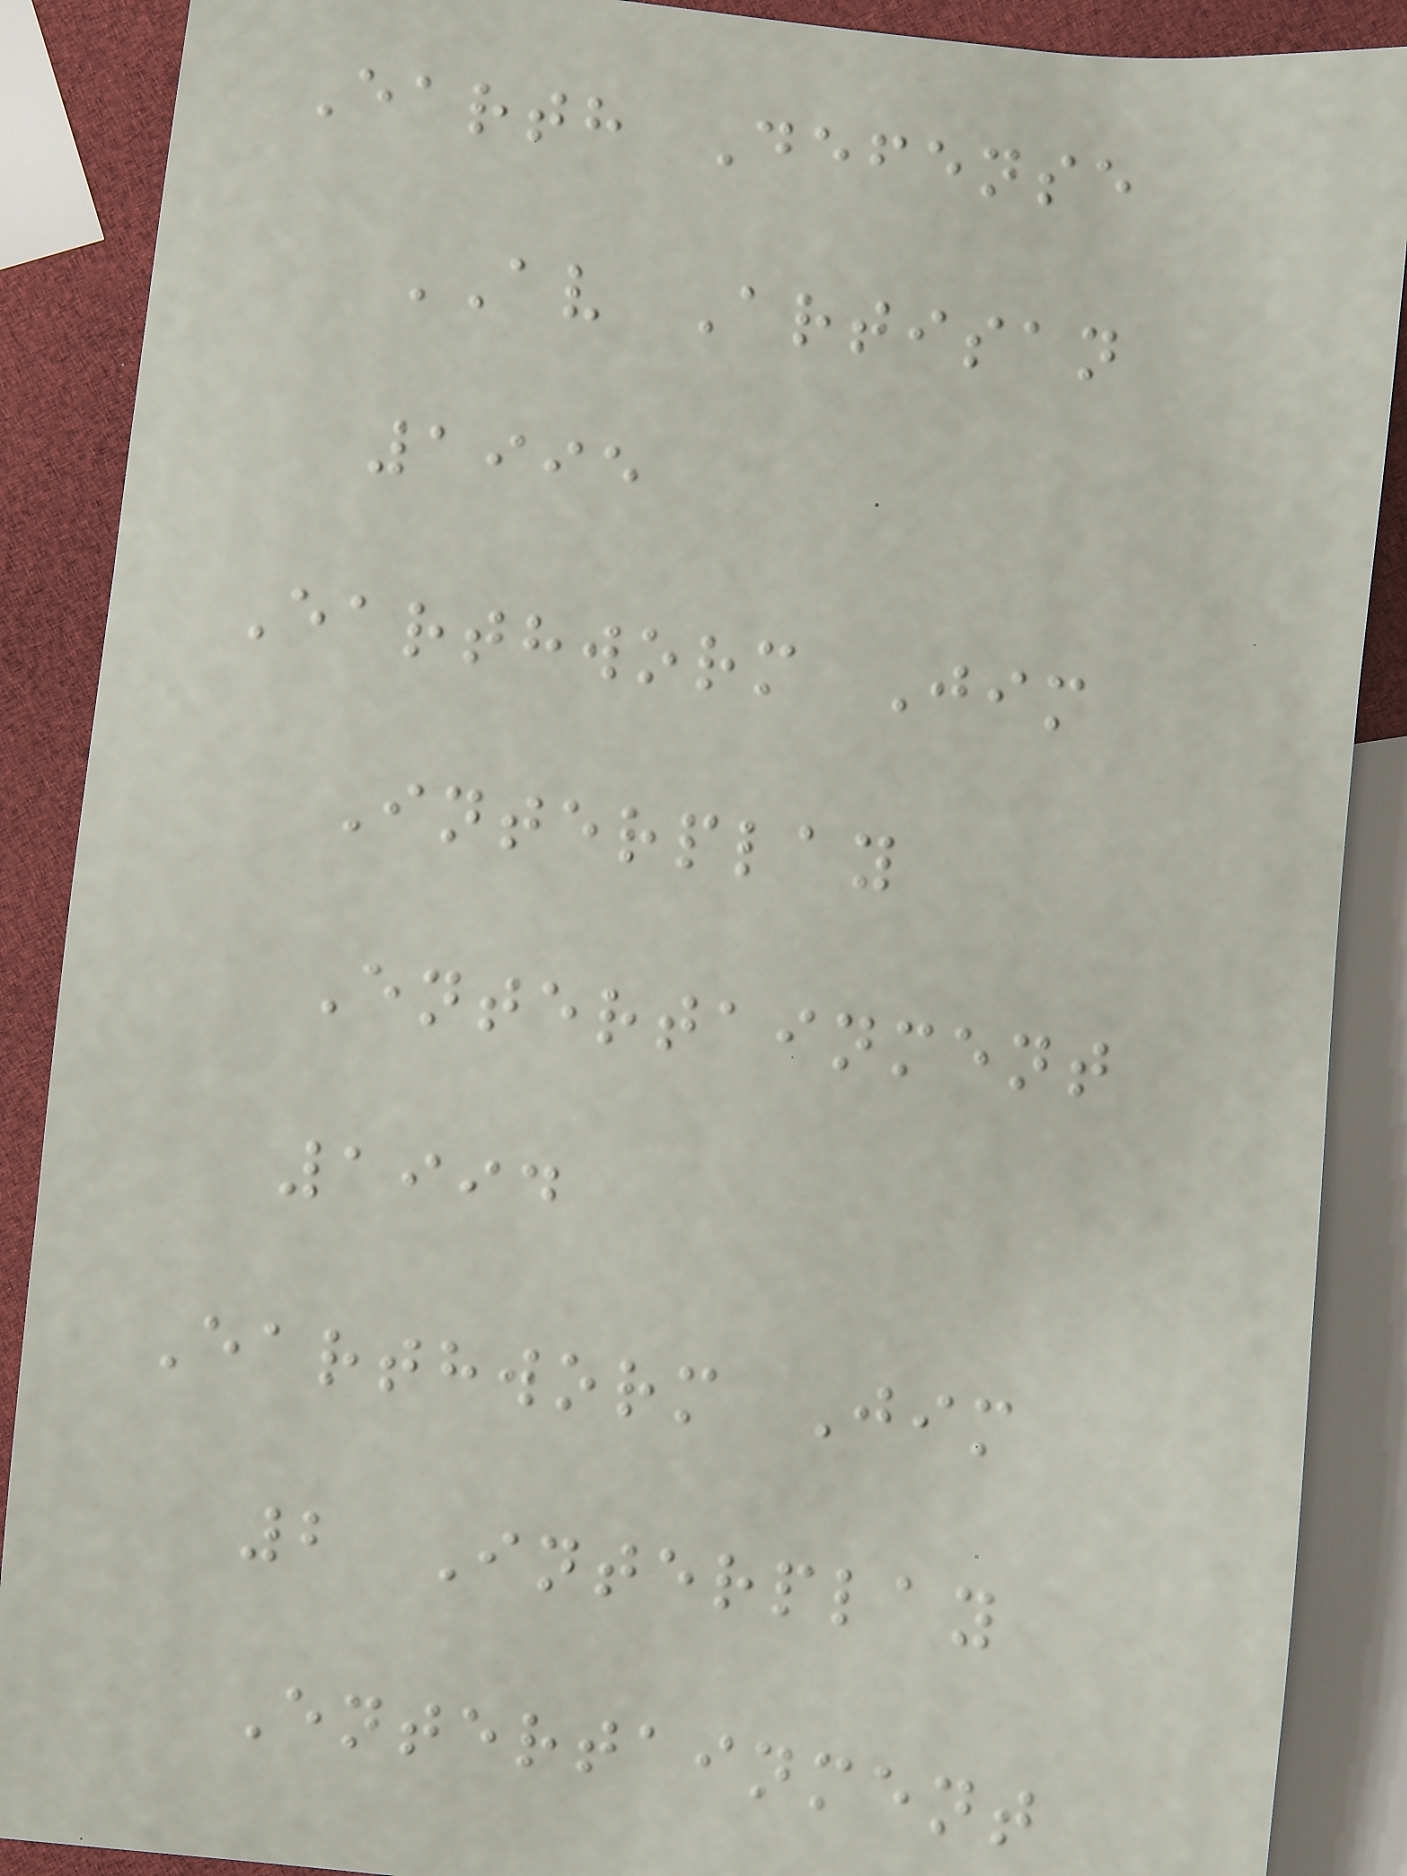Earth Defense
AV Artisan
1995
Earthworm Jim
Interplay
Entertainment
1994
Earthworm Jim
2 Interplay
Entertainment
